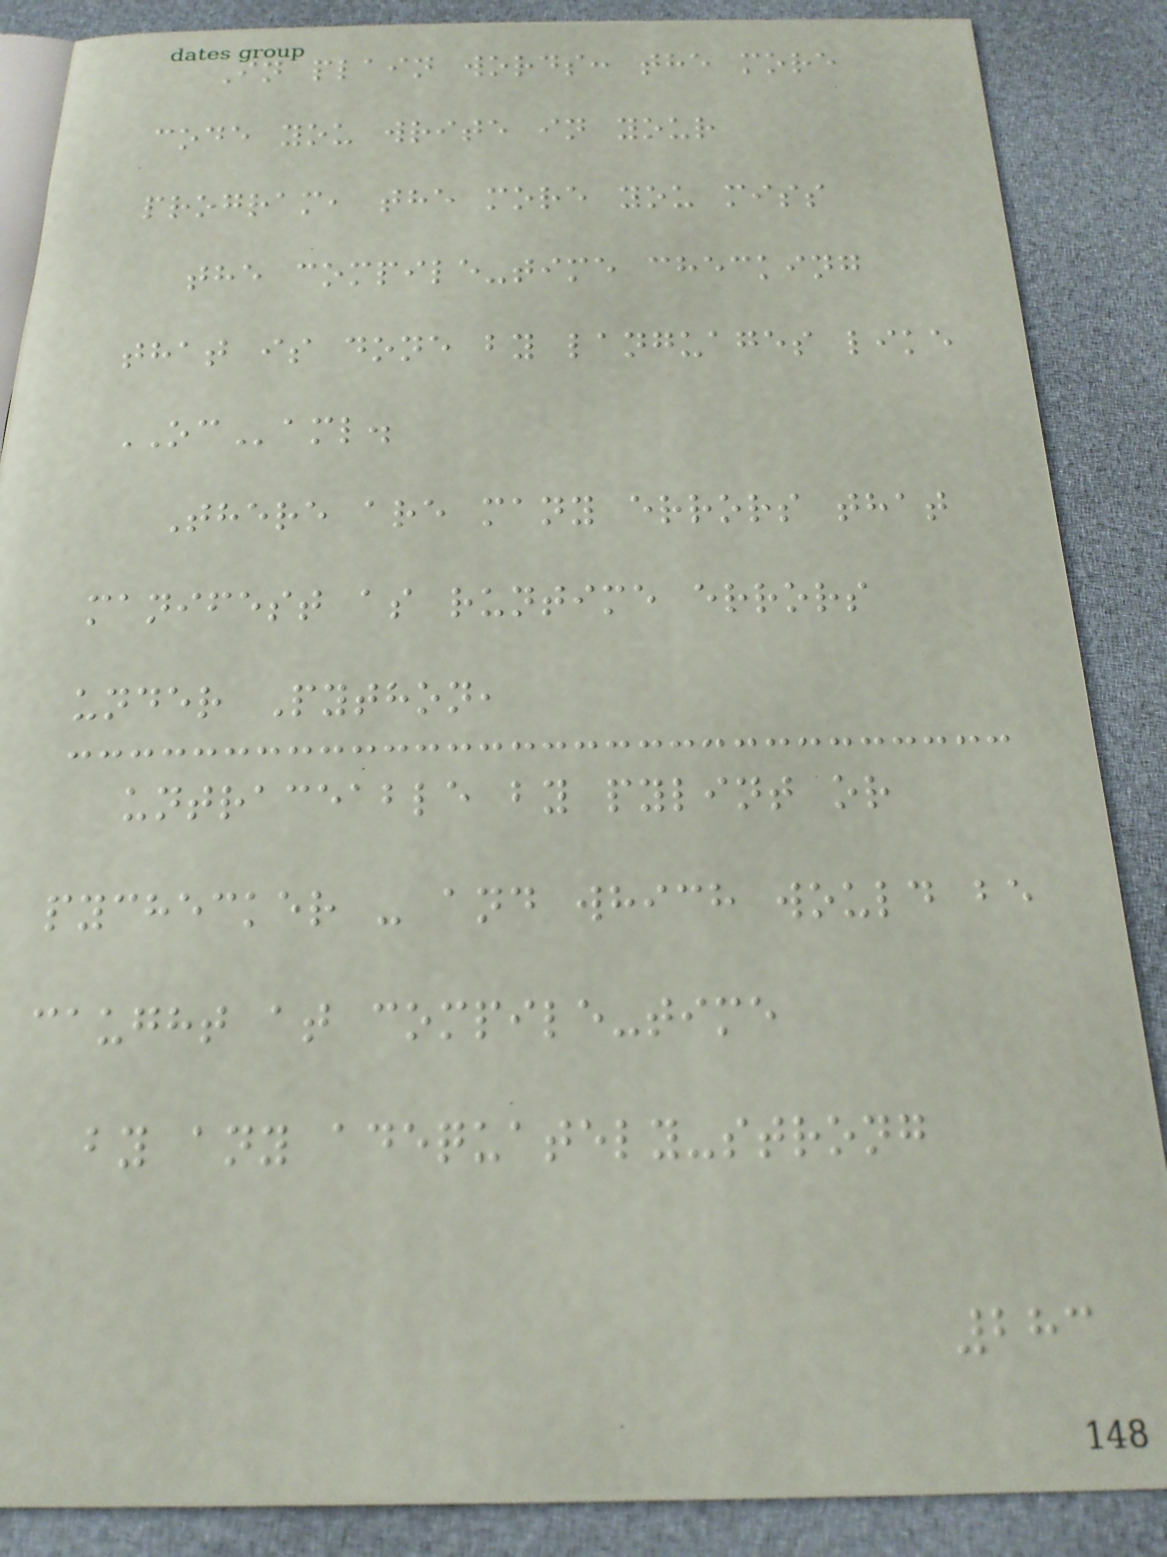In plain words: the more
code you write in your
program, the more you miss
the compile-time checking
that is done by languages like
OCaml.
There are many errors that
manifest as runtime errors
under Python,
untraceable by pylint or
pychecker - and which would be
caught at compile-time
by any adequately-strong
283
